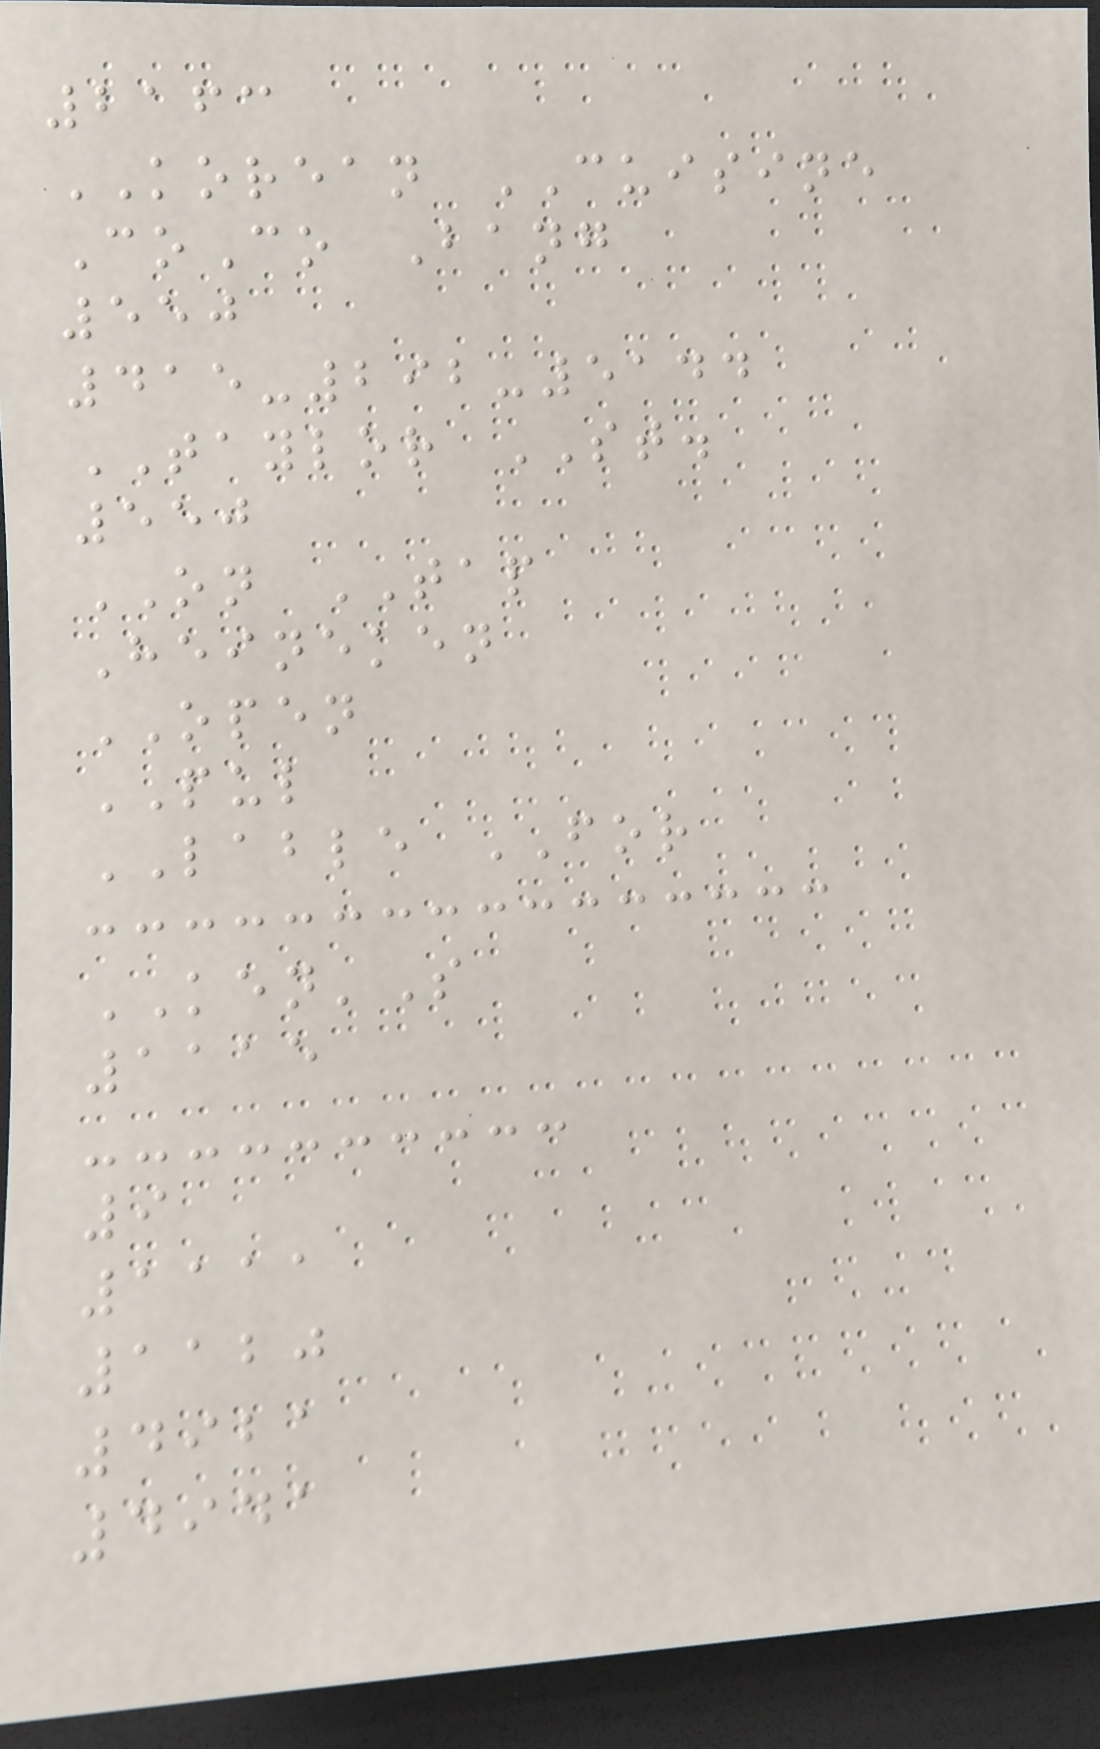2163
KOREAN CUISINE
CoCo Bang
550
415-292-5144
TAYLOR ST.
550
ON TAP
Heineken
OPEN
PUL
LABLE FOR
KEN'S
1115
9
1111
1120
4921
4941
